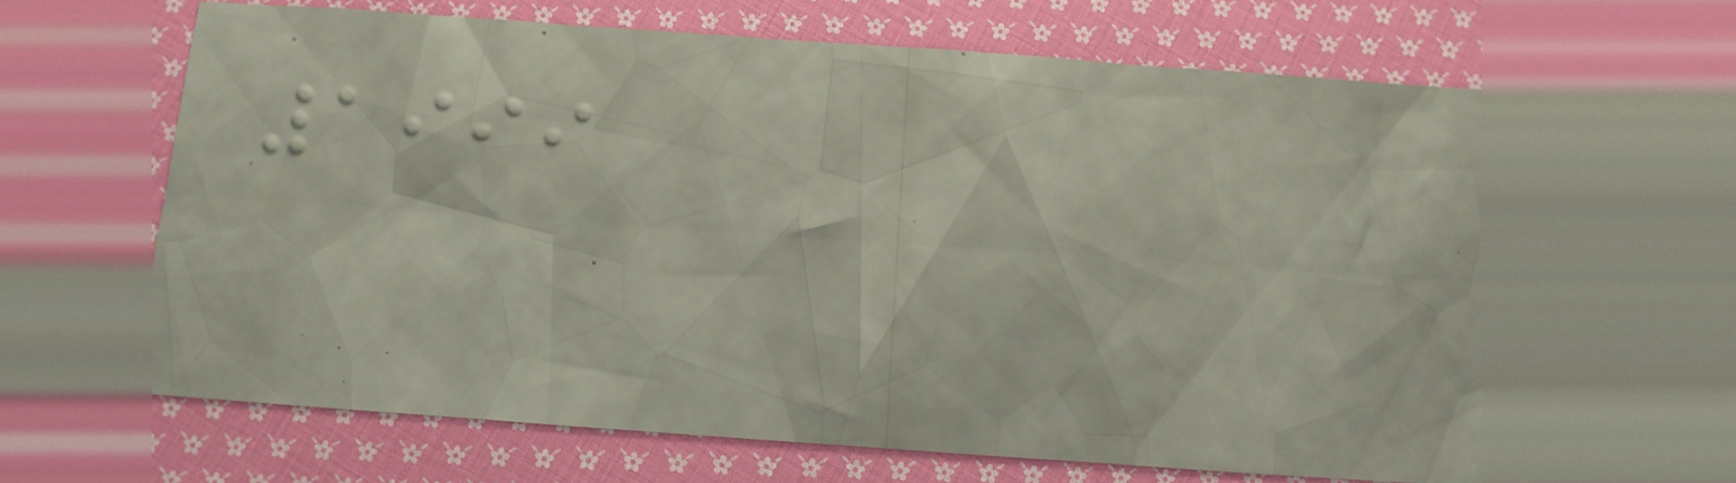1999
